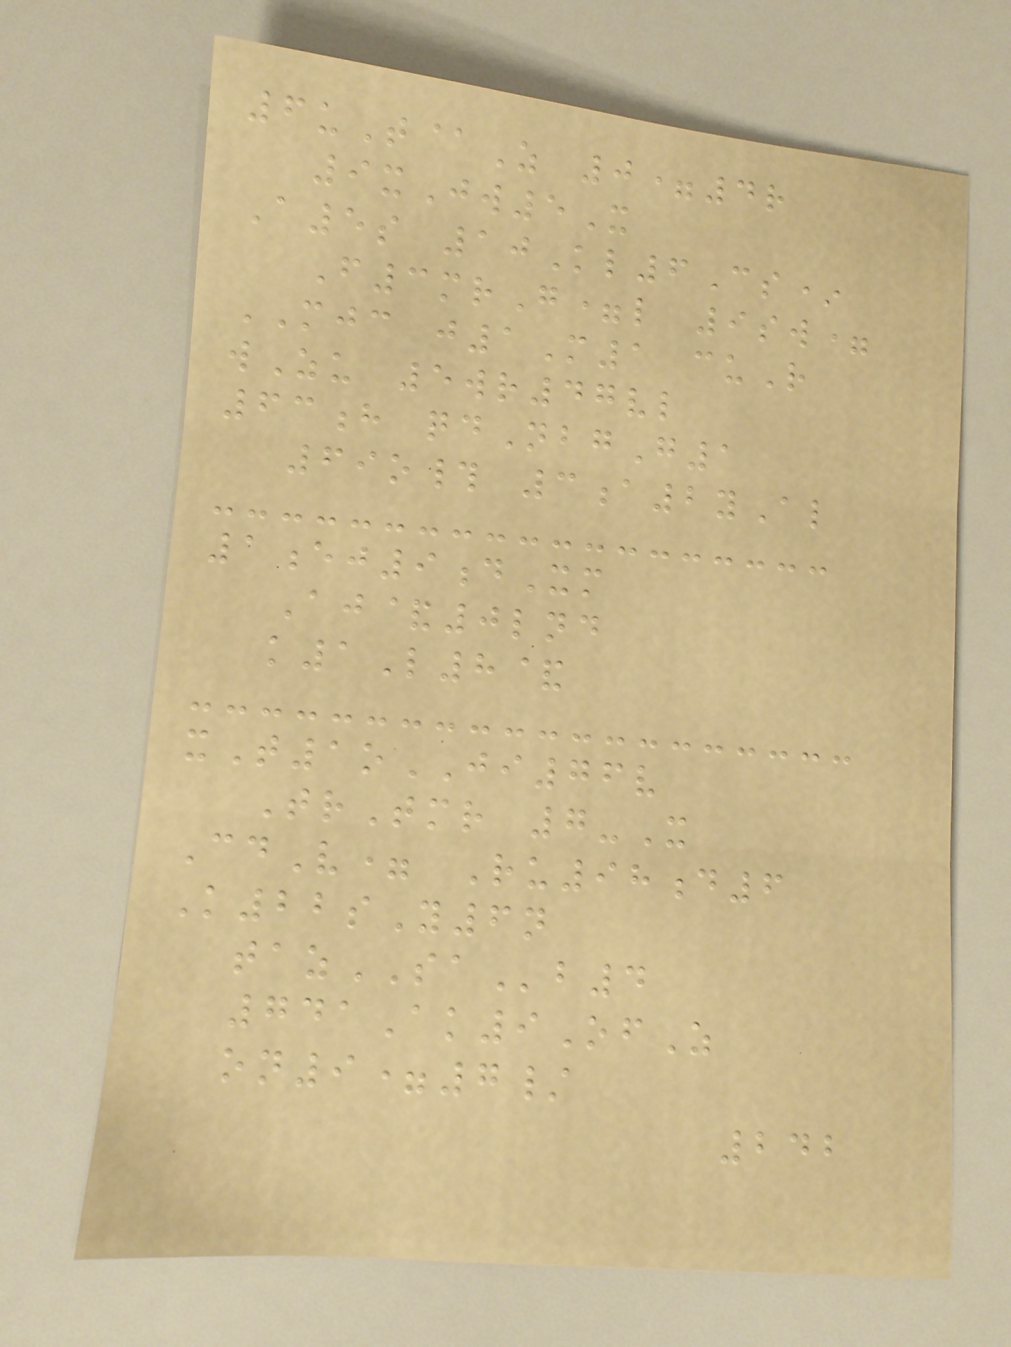6uT@Z 0=4r
9xJw5X
A5s 10Kl6Cs*
F3mrG=l 9sw=
MJC j1M1 cuR
wZu 5wr47vl
63h qdNbgG1
69o# 3a2yAl
1ej9dXm
Aj&0lnd
k1L8&
xT1oJI76v
TrTmr 7-X
CdV= Ru98d6
K22sY6n
tazSAb4
741Ak9OfZ
on9=7/
242
